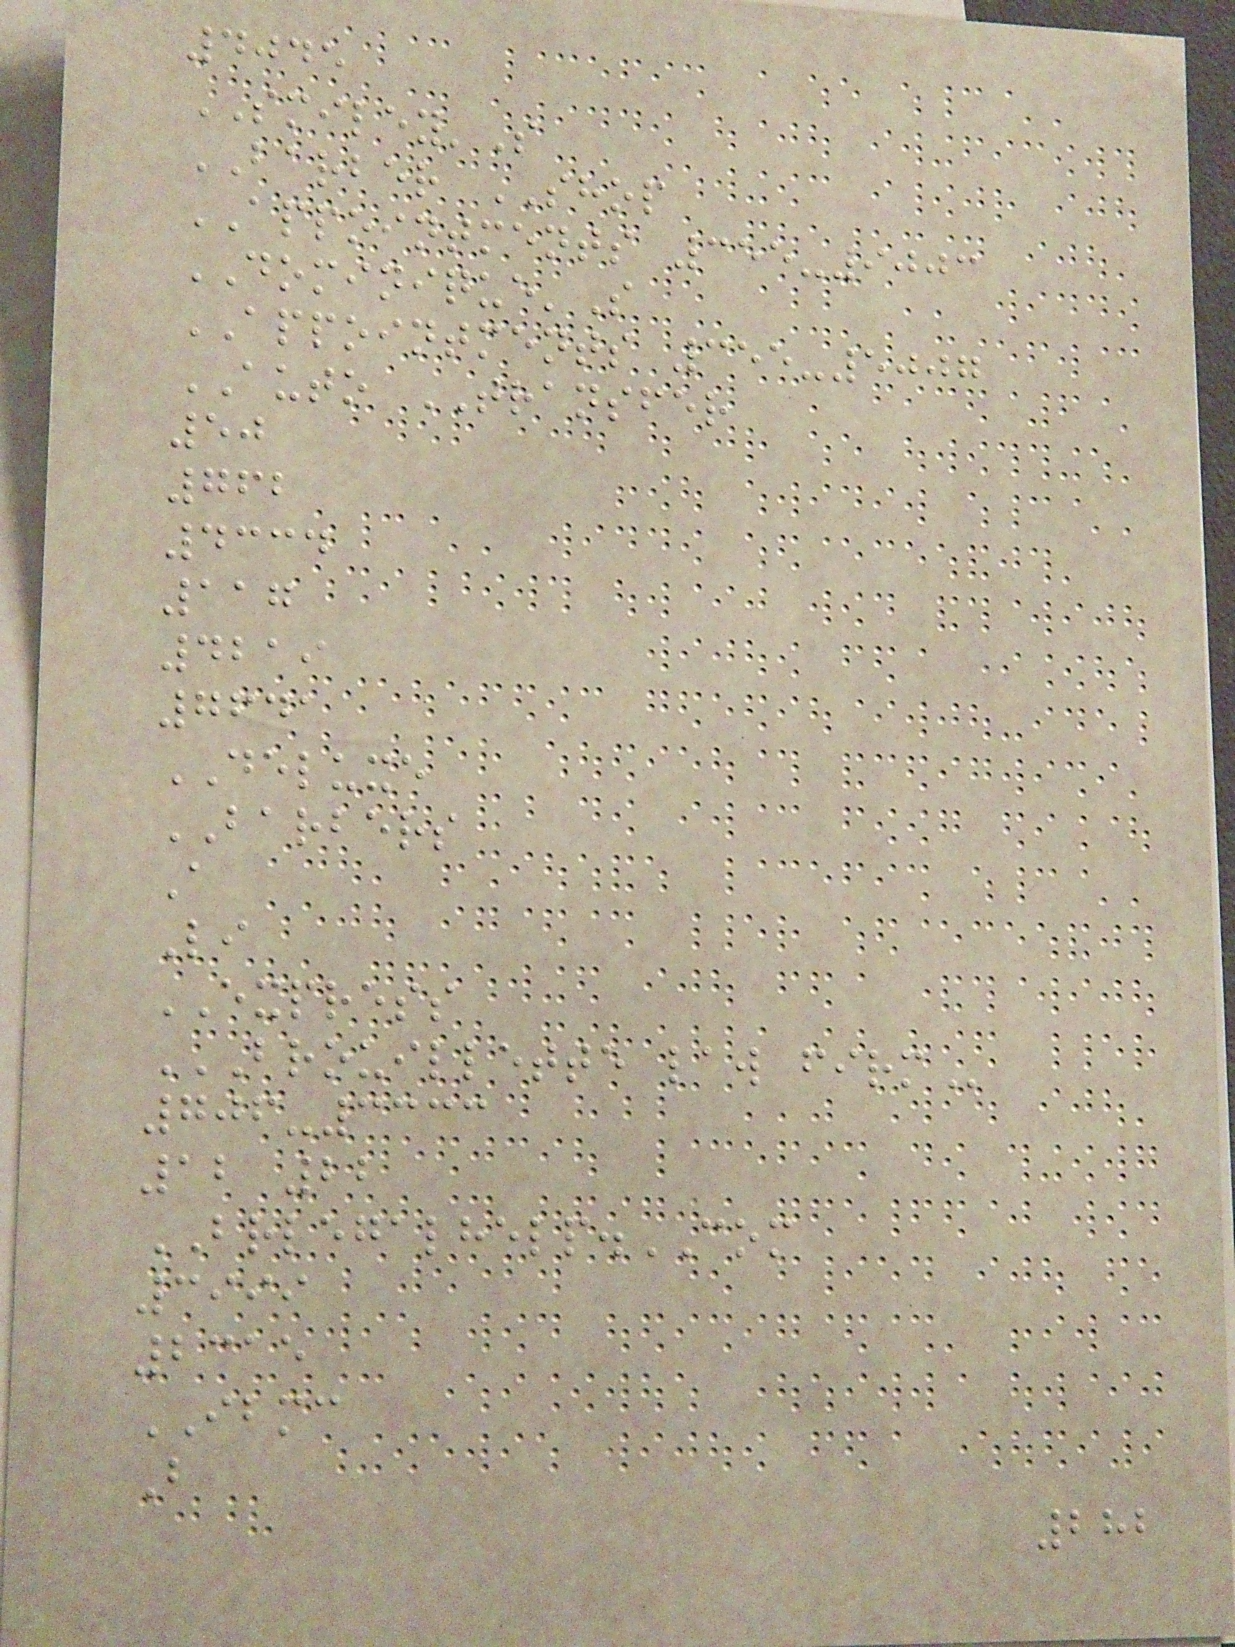4045
SMILEY'S
BARBER SHOP
APPOINTMENTS 355-9003
DOMINIQUE'S
APPOINTMENTS 355-5007
AUTO TRANSFER
50
762
4334
117
4219
7641
DELUXE
BARBERS
A
Li
EXPRESS
BROUILLETTE LAW FIRM
706-3333
12 22
BRLEGALHELP.COM
3999
2315
IBMC
B
282
